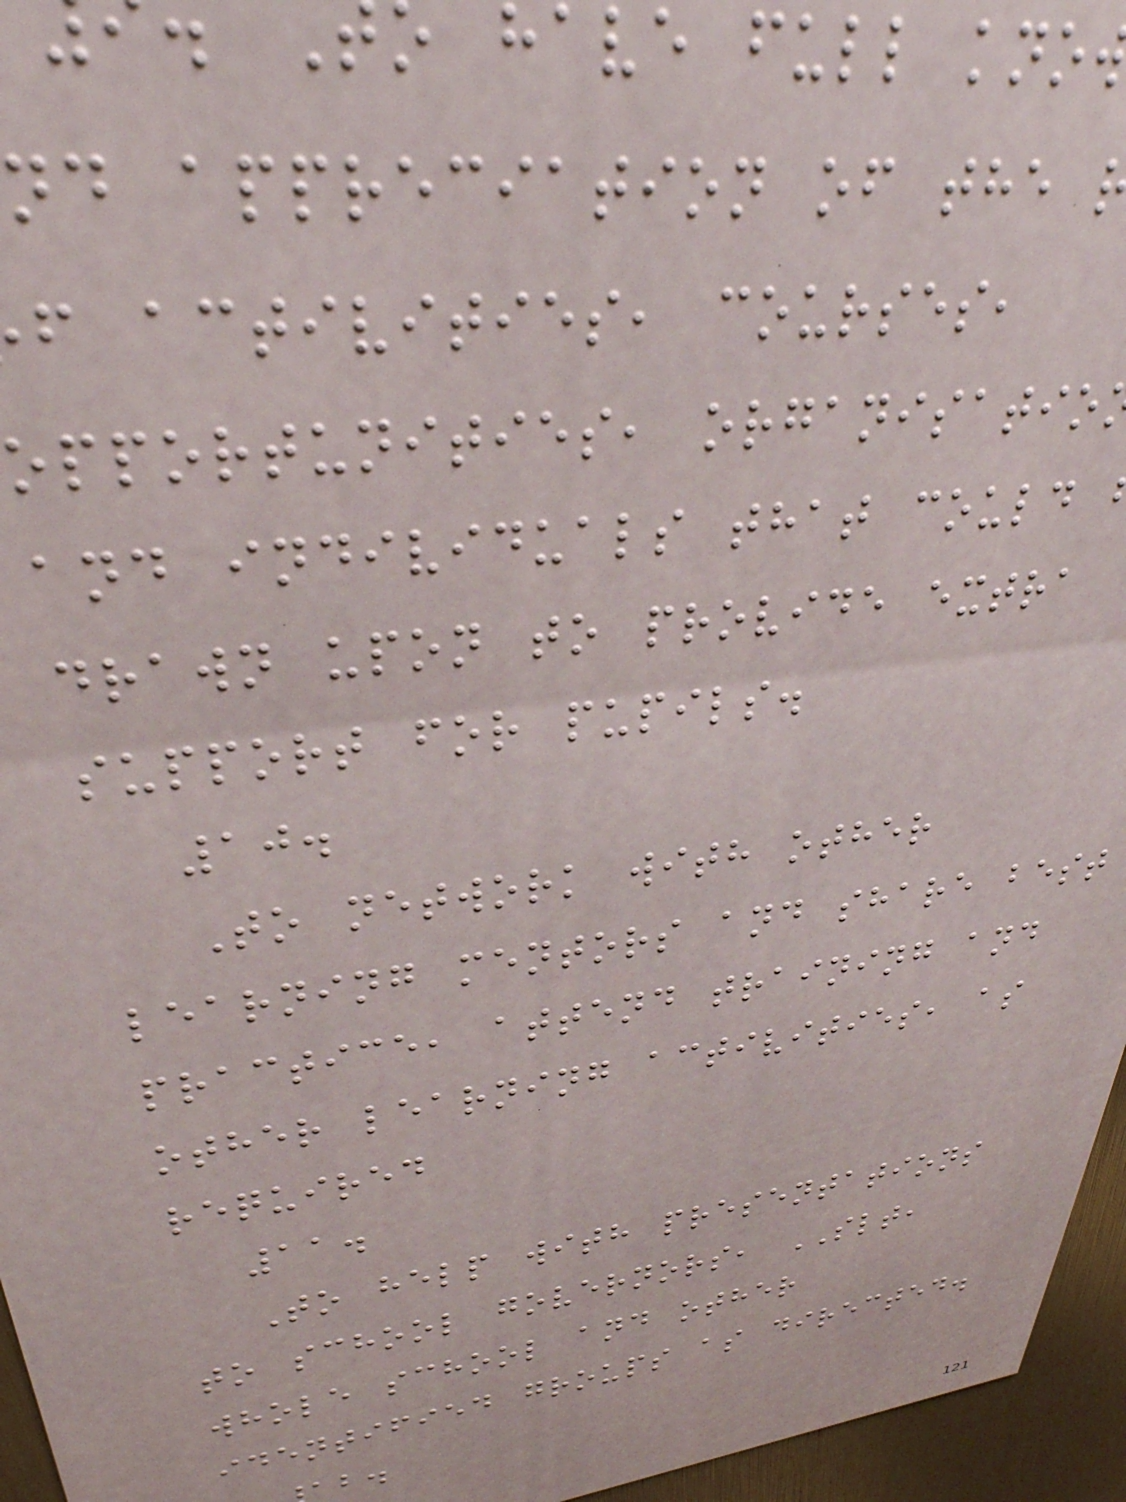have full kno
nd appreciation of the
f activities, courses,
opportunities, organisatio
and individuals that could
drawn upon to provide extra
support for pupils.
10.
To network with other
learning mentors and share best
practice, attend training and
other learning activities, as
required
11.
To help with presentations
to school governors, SLT,
whole school and other
identified groups as directed.
